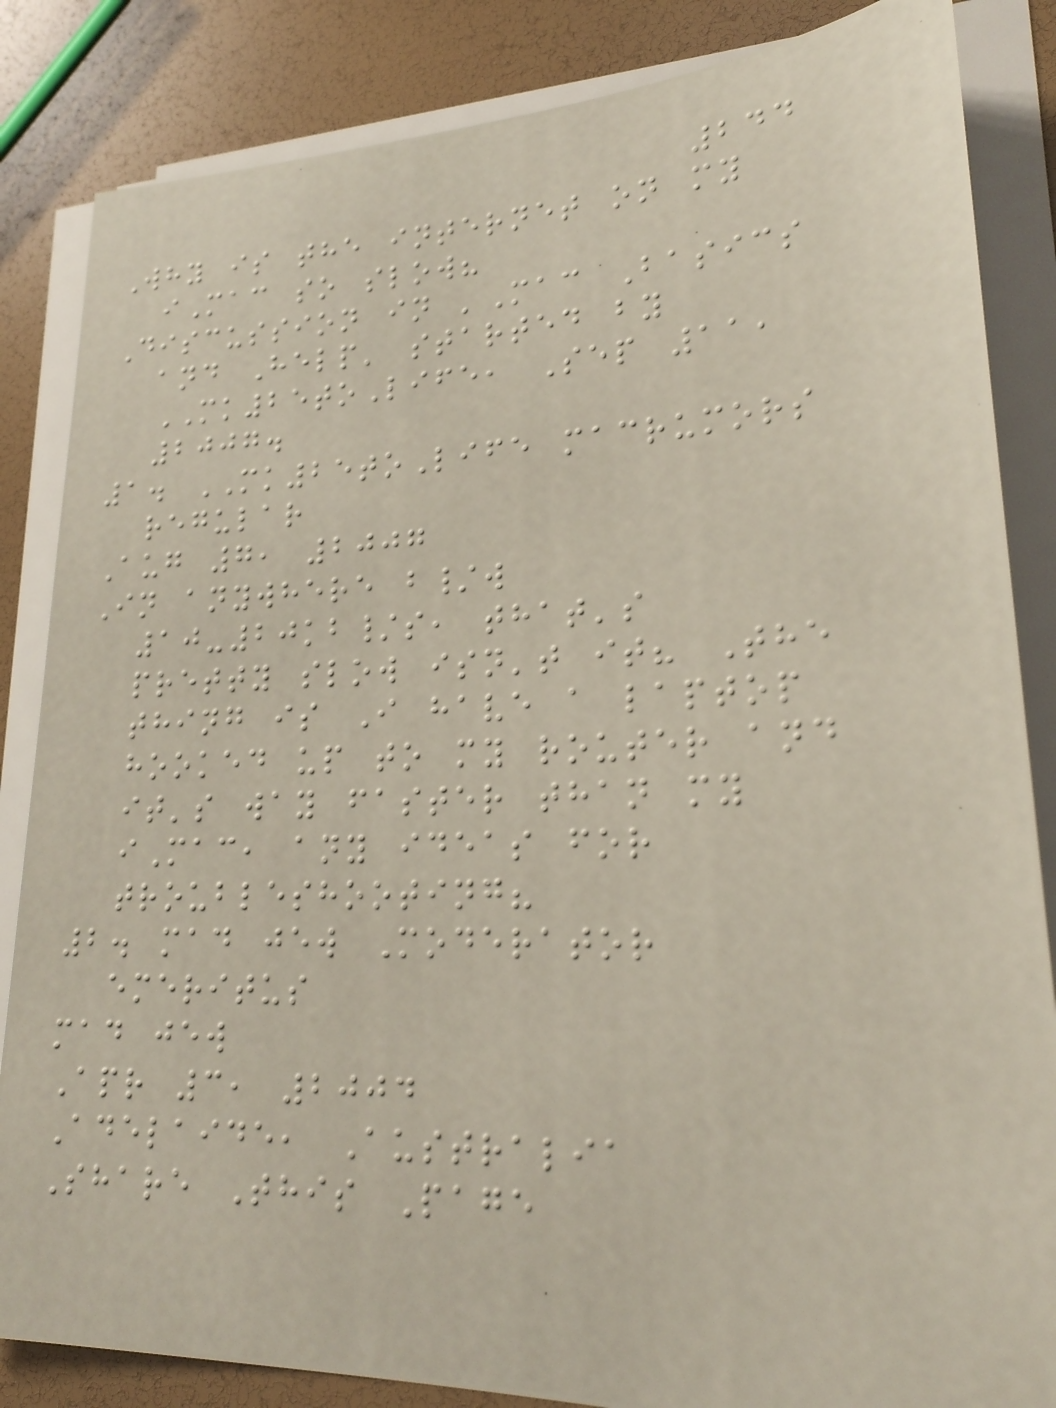244
Why is the internet on my
iMac so slow?
Discussion in 'Mac Basics
and Help' started by
MK25toLife, Sep 11,
2007.
1. MK25toLife macrumors
regular
Aug 7, 2007
In anywhere b/w
10-20kb/s, that's
pretty slow isn't it? The
thing is I have a laptop
hooked up to my router and
it's way faster than my
iMac, any ideas for
troubleshooting?
2. mad jew Moderator
emeritus
mad jew
Apr 3, 2004
Adelaide, Australia
Share This Page
